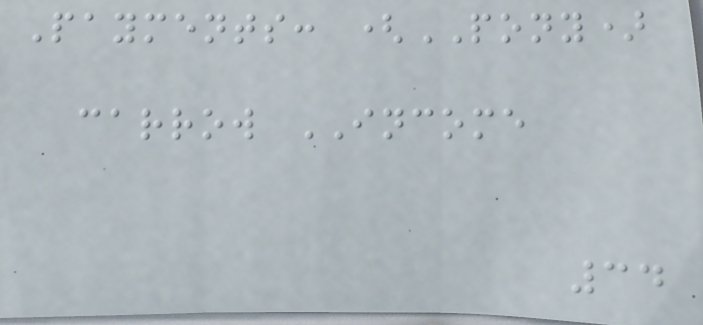Payments: (PONY)
carrow INCOME
34
